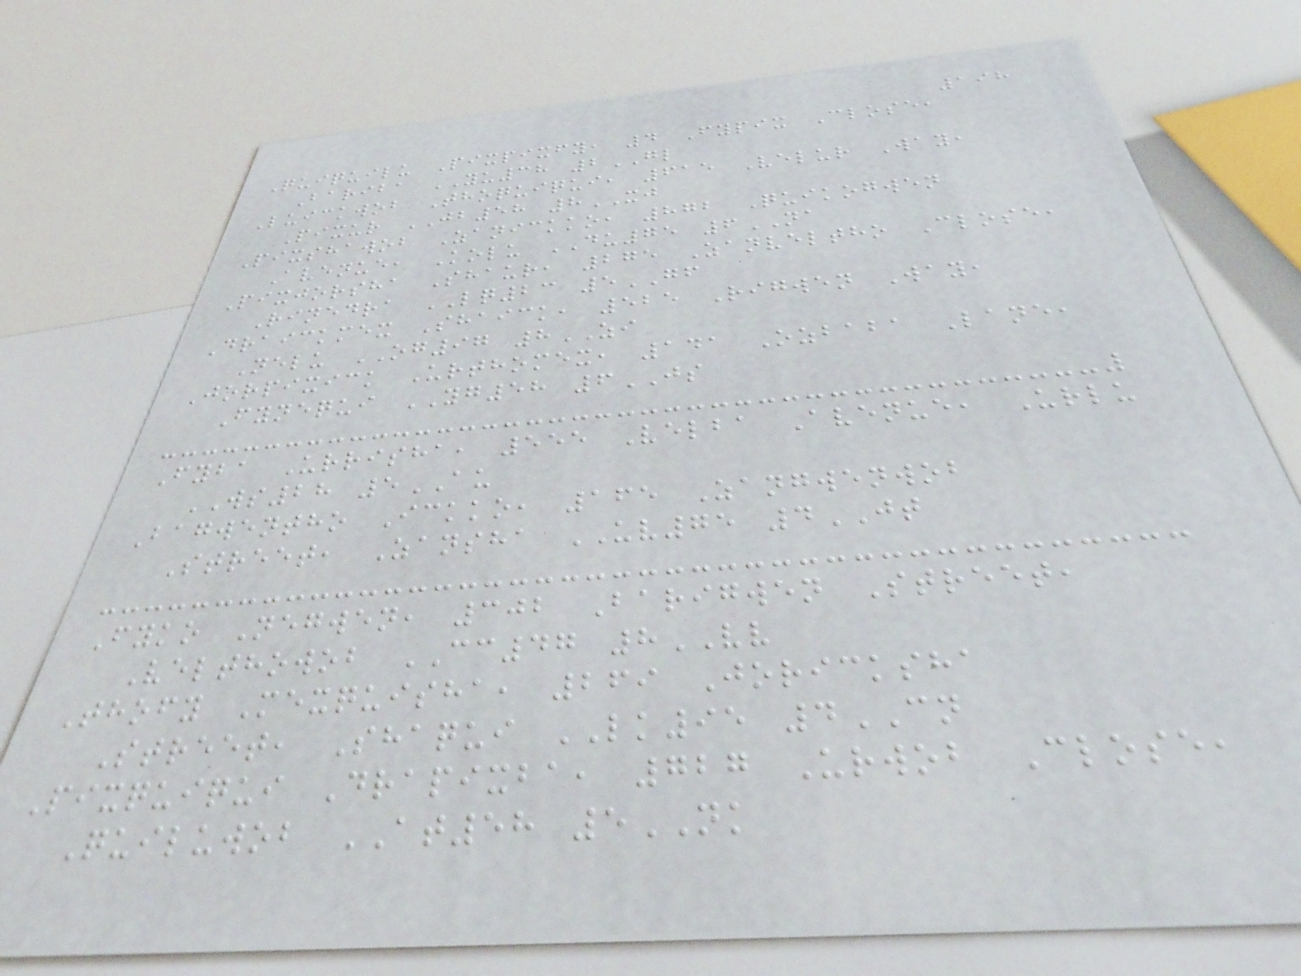198
Quiquilu Pixpixfy, 4 Fypix Close,
Bariba YU38 2GL
Luickwob Thoquiqui, 615 Velur Way,
Pixur JB58 8XJ
Pixshawob Zanickko, 872 Quikogwen
Avenue, Kolu DU75 6NA
Pixjorsha Shaur, 275 Zanveltho Close,
Rinedra LQ23 5GF
Draickmex Shaick, 525 Rigwen Way,
Nelu OG97 8ZI
Jorpixick Urthomex, 141 Ozbaba Lane,
Fynequi YG58 6JS
Fyba Urrisha, 555 Velba Avenue, Urlu
WS28 5AU
Bagwentho Ickko, 165 Zangwenwob
Street, Zansha UV75 4JT
Fyko Negwen, 302 Barigwen Street,
Velthowob CC47 8VV
Thofy Mexquisha, 269 Joricksha
Street, Shaqui LK95 4CN
Pixquiqui Drapixba, 727 Urwob Close,
Quiluwob AT58 5NK
